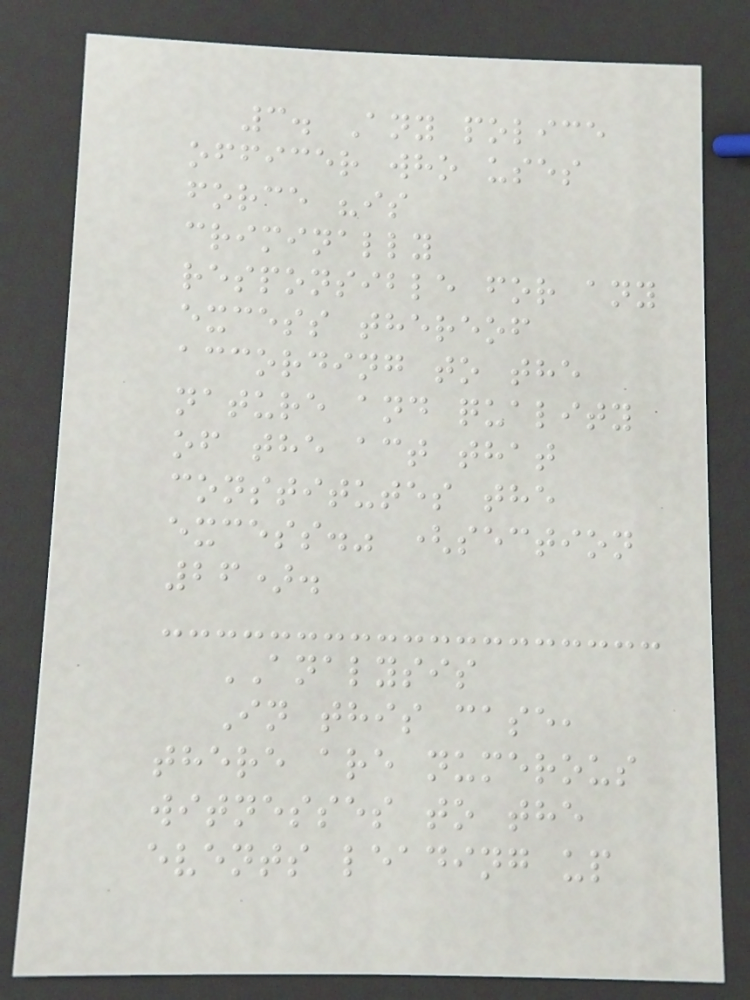3. Any police
officer who uses
force "is
criminally
responsible for any
excess thereof
according to the
nature and quality
of the act that
constitutes the
excess." (section
26).
ANALYSIS
In this case,
there are numerous
witnesses to the
events leading up
